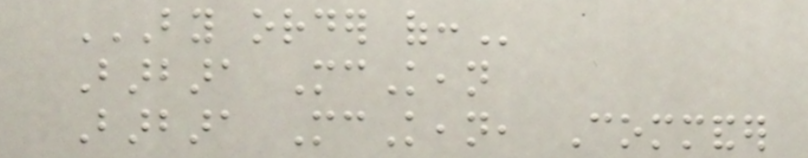BY ORDER OF:
Barbara McKean
Barbara McKean, Commander
